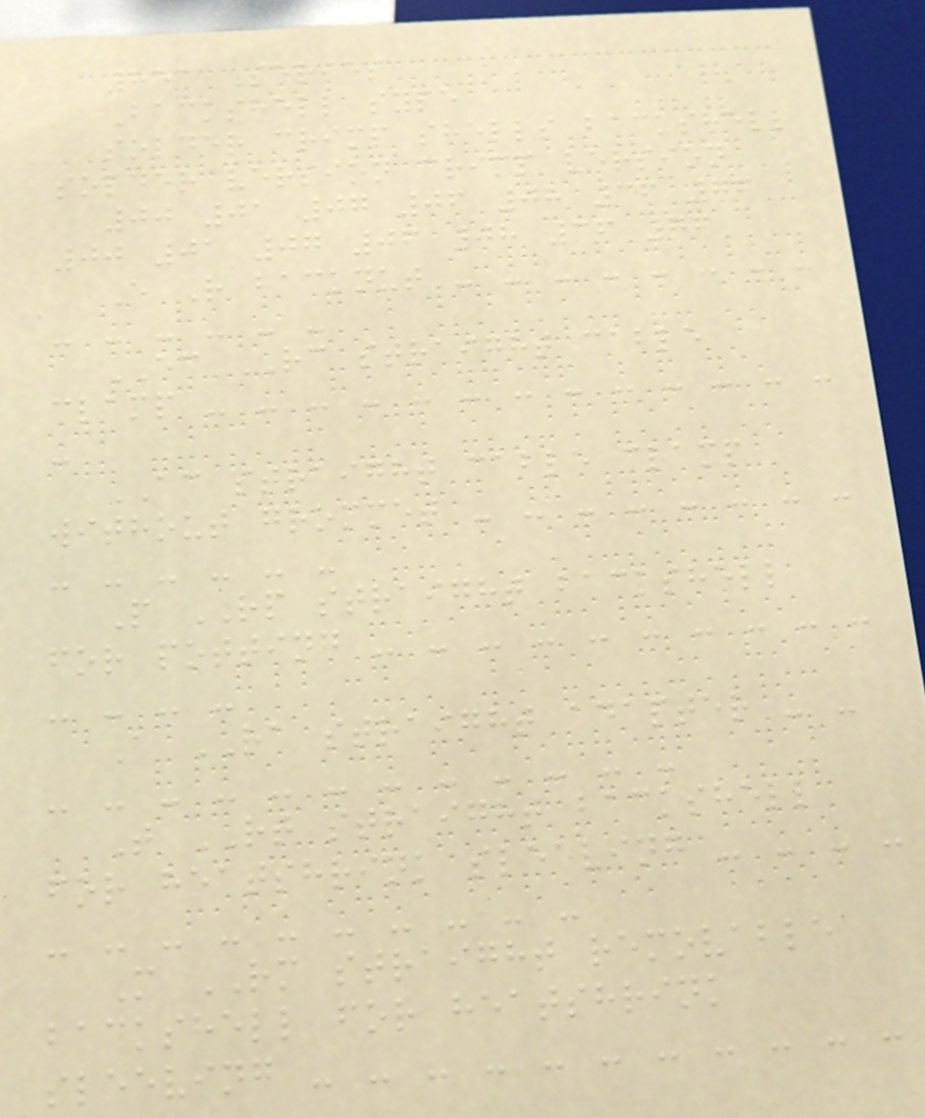851 Series
Backshell type
solder crimp shells backshell
solder version crimp version
00 01 07 06 08 36 76
00 01 07 06 08 36 76
E R backnut - - - - - - - -
- - - - - -
EC RC straight cable
clamp - - - - - - - - - - - - -
-
AC straight cable clamp
without grommet - - - - - - - -
- - - - - -
P RP straight backshell
for potting - - - - - - - - - -
- - - -
A RA straight adapter - -
- - - - - - - - - - - -
T RT straight backshell
for heatshrink sleeving - - - -
- - - - - - - - - -
M RM straight removable
backshell for heatshrink
sleeving - - - - - - - - - - -
